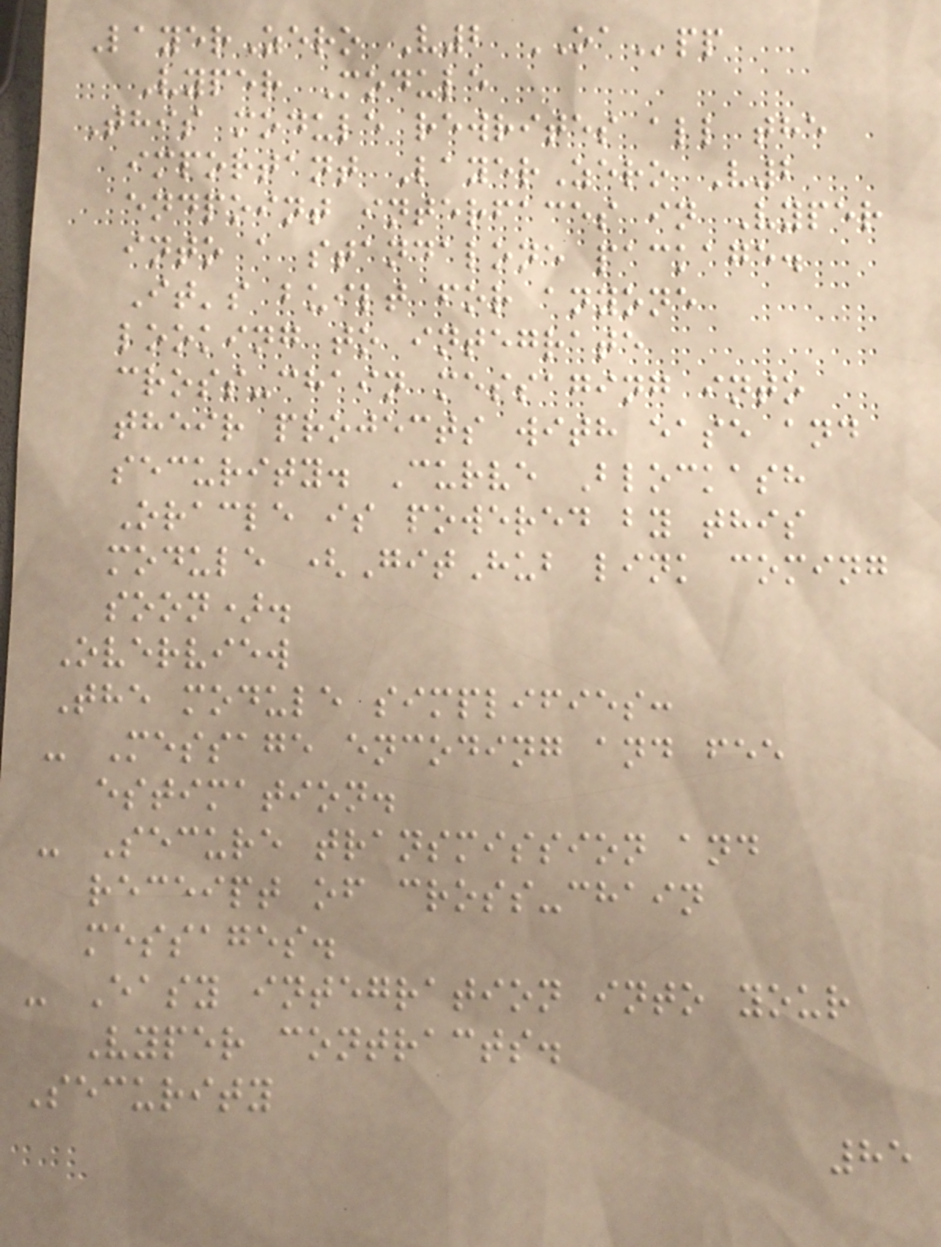LayerZero V2 OApp
Vyper Module
This module rewrites all the
important LayerZero V2
endpoint interfaces in Vyper
into a standalone package.
It's built for anyone
looking to integrate
cross-chain messaging into
their projects with ease and
security. Curve Blockash
Oracle is powered by this
module (GitHub link coming
soon).
Overview
The module simplifies:
- Message encoding and fee
estimation.
- Secure transmission and
receipt of cross-chain
messages.
- Easy integration into your
Vyper contracts.
Security
85
